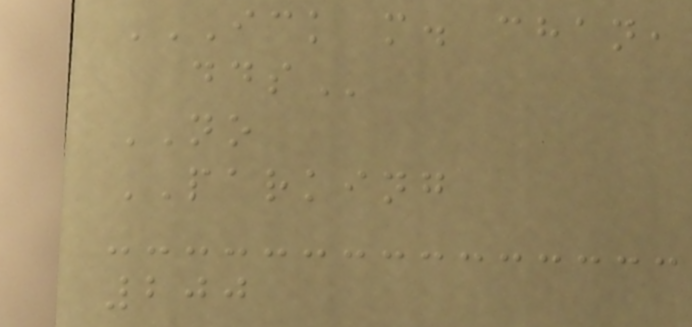ICK M. CHAN,
DDS
NO
PARKING
200
